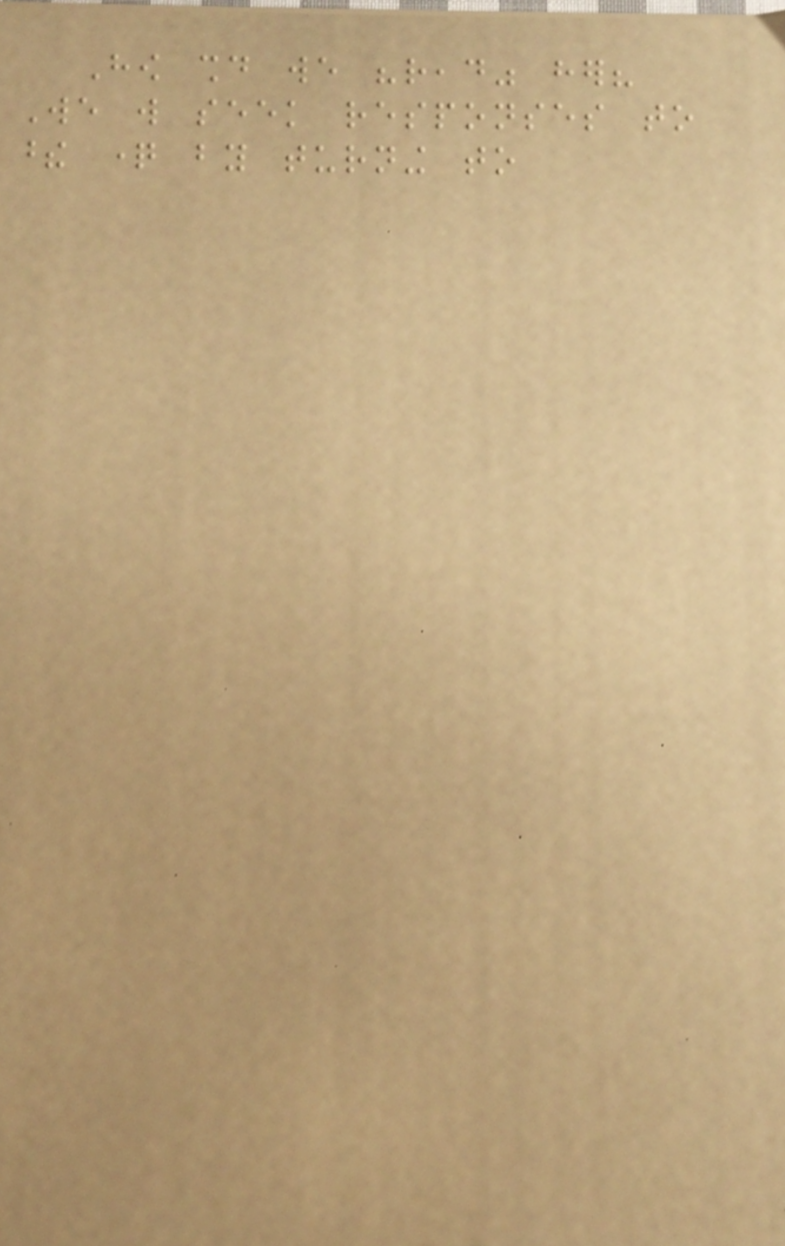How should we "read" her?
We will seek responses to
these question by turning to
